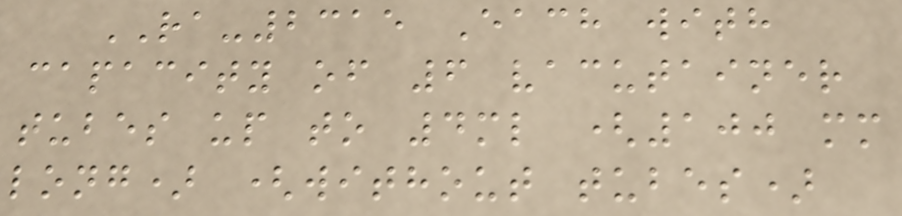RA-2315 Each with
capacity of 6 vacutainer
tubes up to 4ml (100 mm
long) (without tubes)
